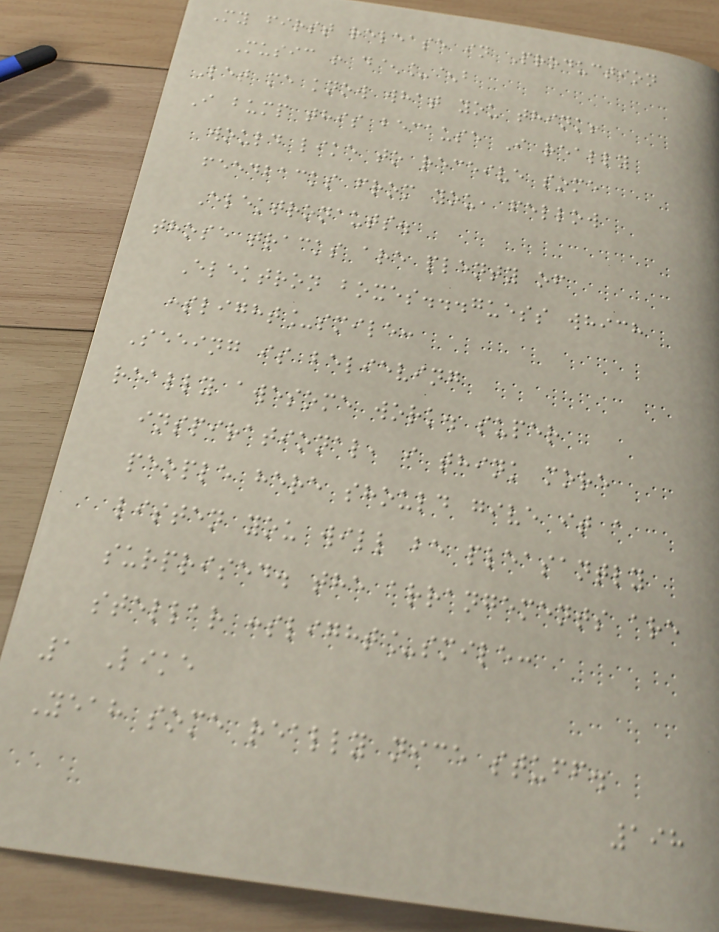My first release in Production
Music ! d^_^b
Let me know what you think!
I bump this because I really
would like to receive some
feedbacks from you, fellow
Elektronauts.
those tracks are plenty of
Elektron boxes...guess which
:slight_smile:
Seeing is believing
really awesome work. super
inspirational, i think more
people here should give it a
listen you will be pleasantly
surprised. the arrangements are
stellar :slight_smile:
1 Like
Yeah some really nice stuff.
198
